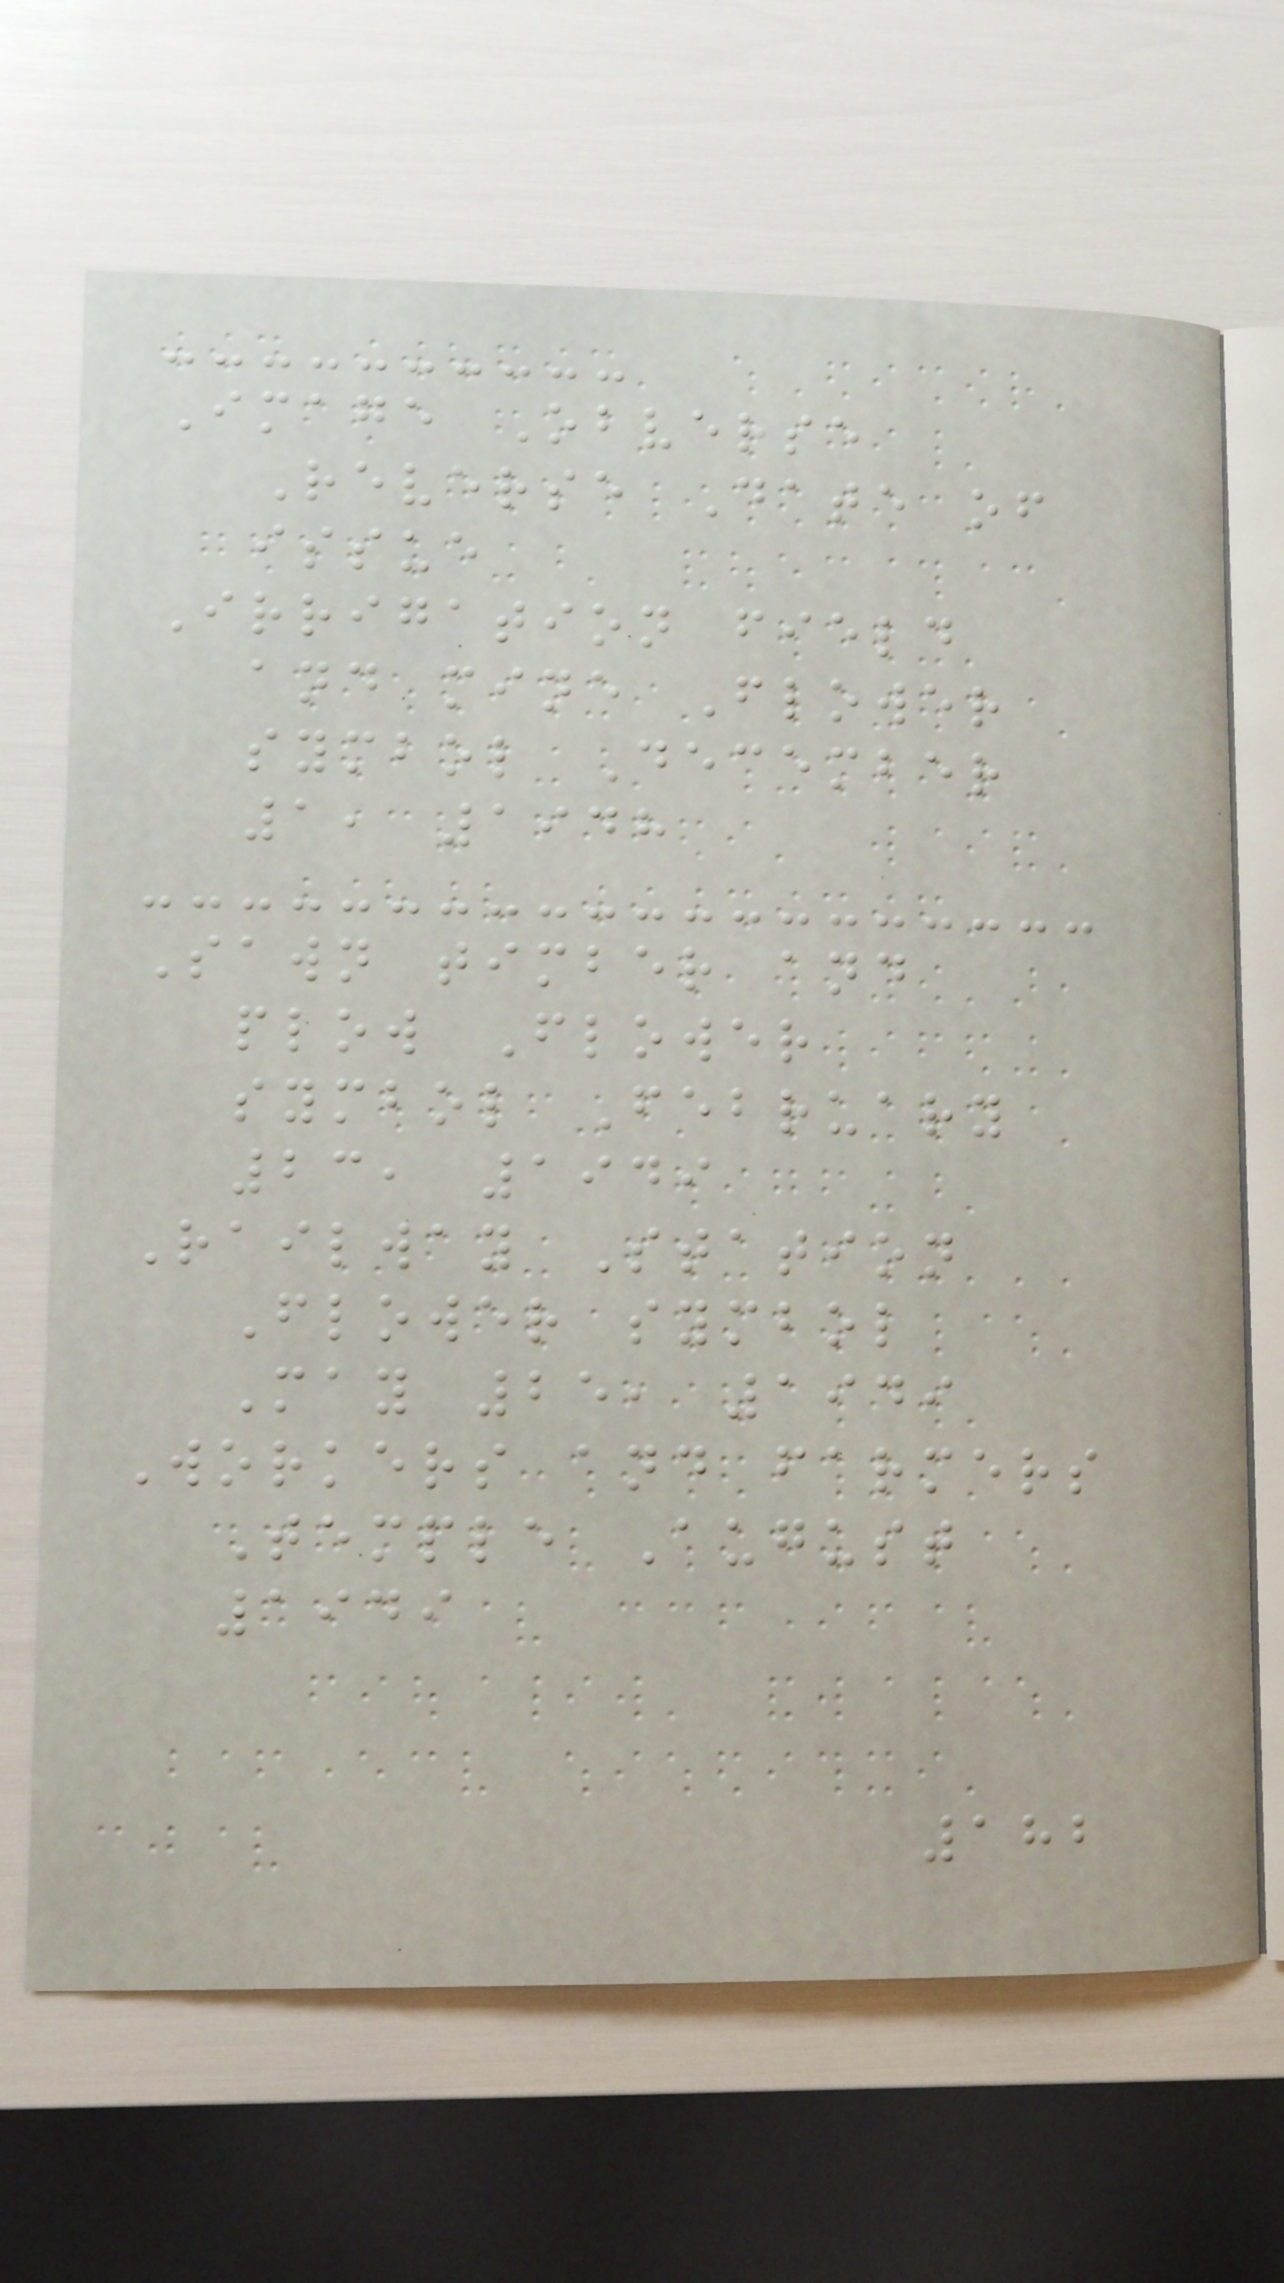Image Obverse
Reverse Date of
issue
Irrigation field
and mine Flower
symbol December
1, 1948
Sawn timber and
plow Flower
symbol February
23, 1949
Railway Station
Flower symbol
May 25, 1949
Workers and farmers
Temple August
1949
182
